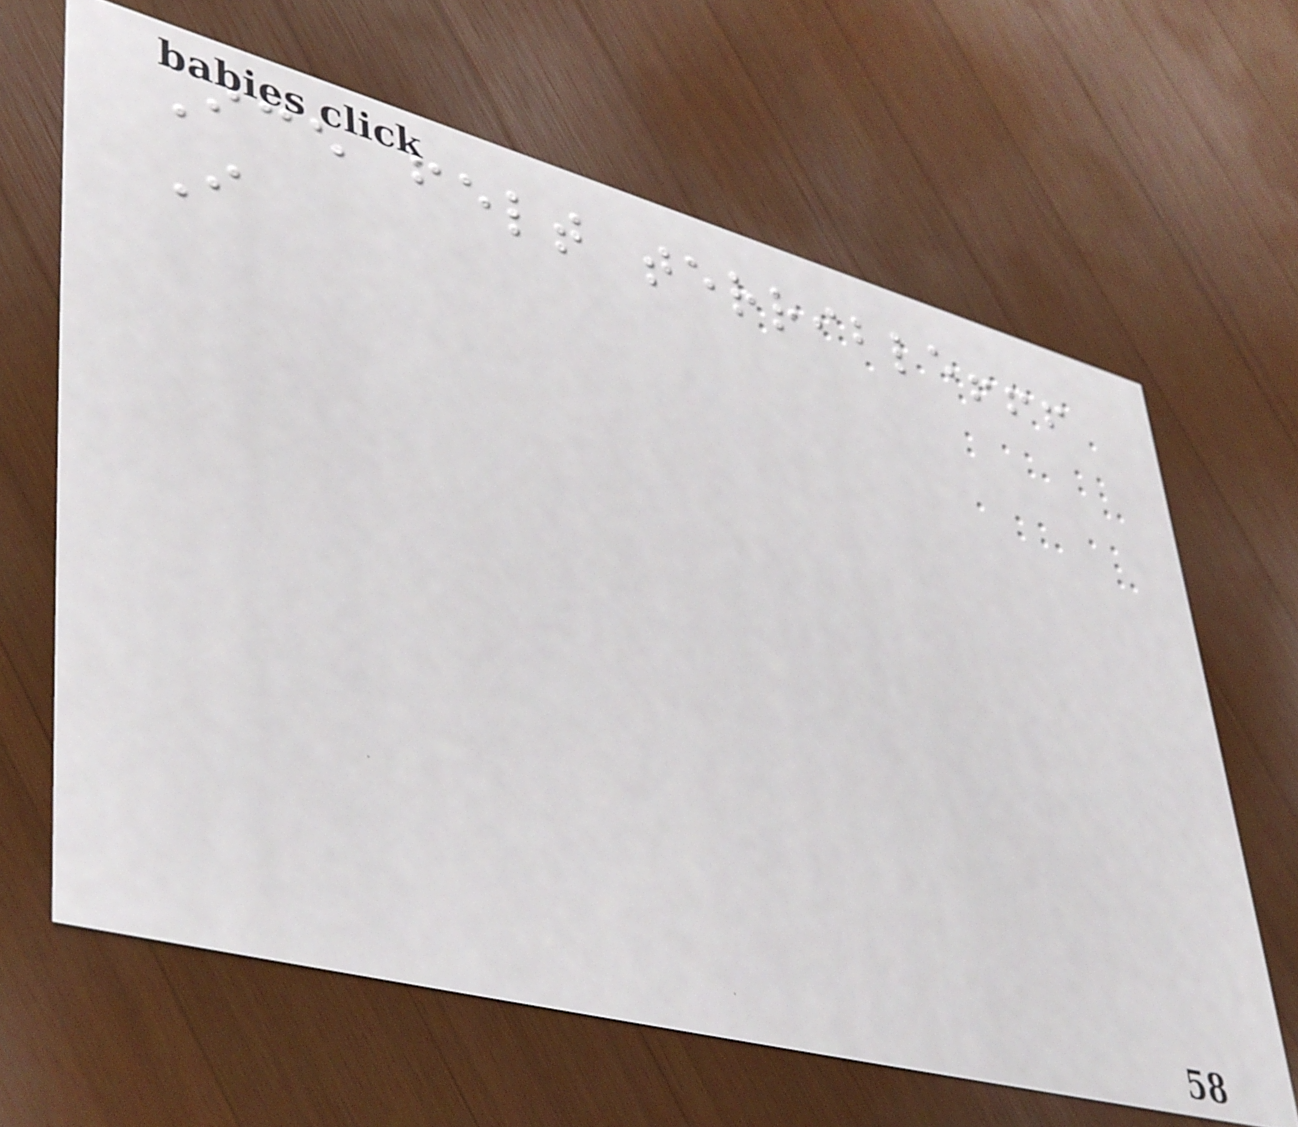Ice felt terrible!!!
I
